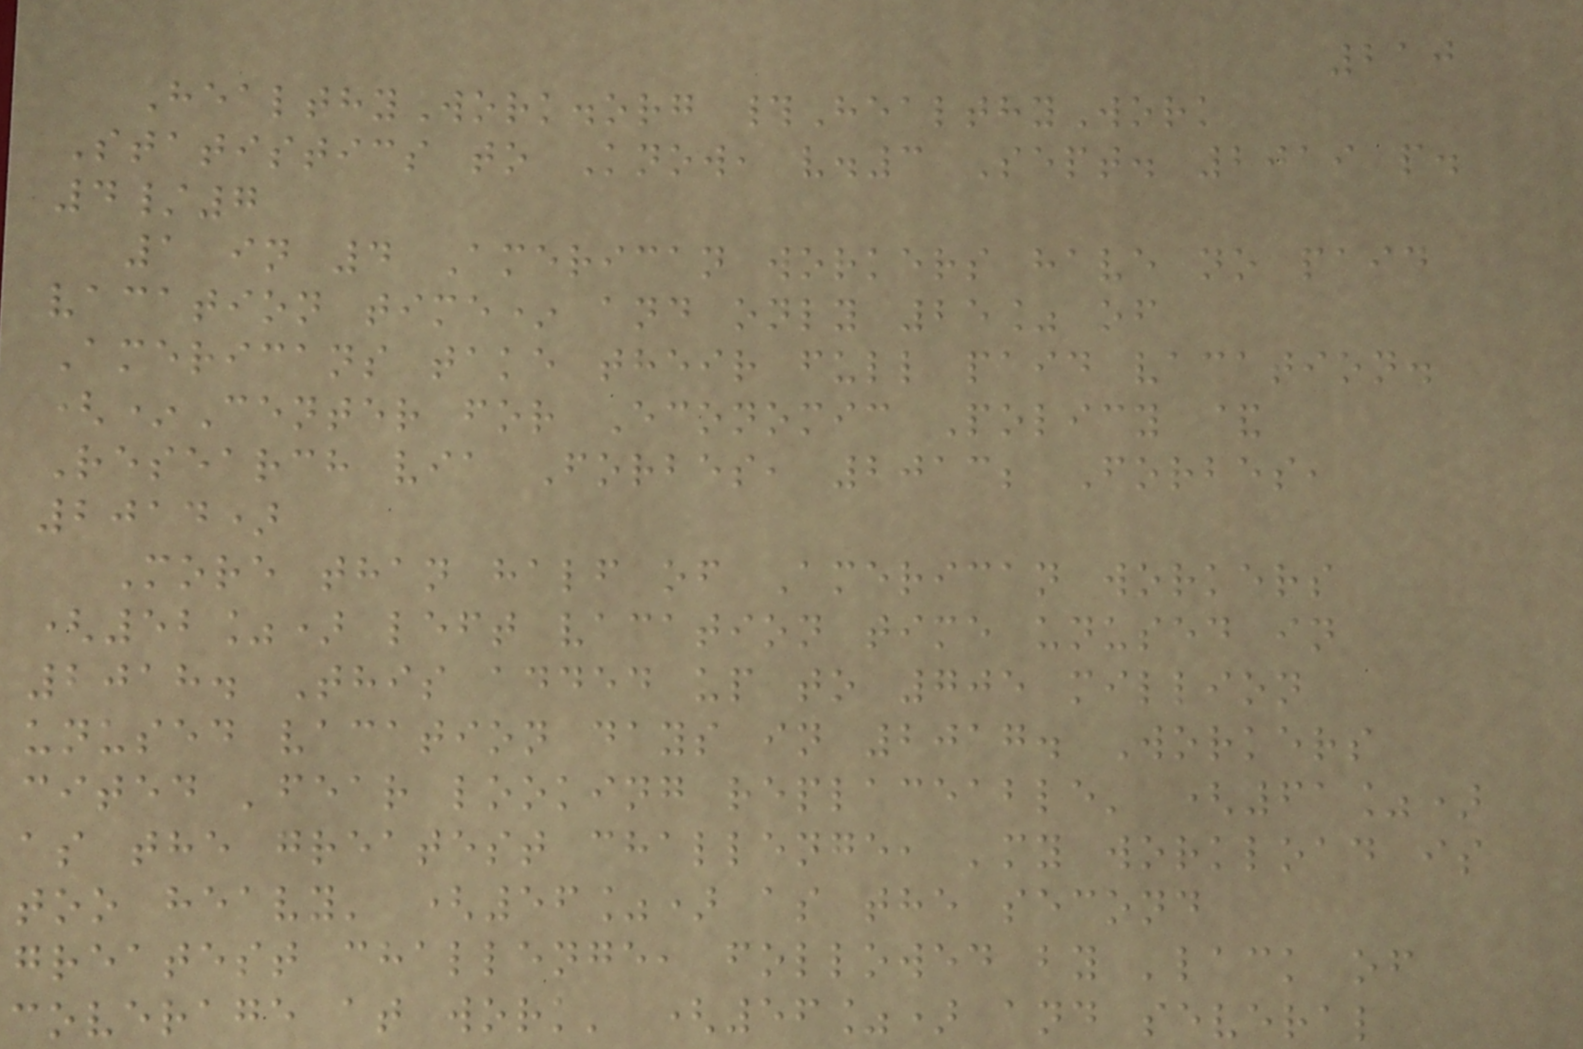210
HealthyWork.org #HealthyWork
Statistics to Know, v.3 Sept. 2019 p.
4/7
1 in 4 American workers have no paid
vacation time* and only 25% of
Americans take their full paid vacation.
(*Center for Economic Policy &
Research via Forbes, 2013; Forbes,
2014)
More than half of American workers
(52%) left vacation time unused in
2018. This added up to 705 million
unused vacation days in 2017. Workers
cited 'fear looking replaceable' (61%)
as the greatest challenge, 'my workload is
too heavy' (56%) as the second
greatest challenge, followed by 'lack of
coverage at work' (56%) and several
